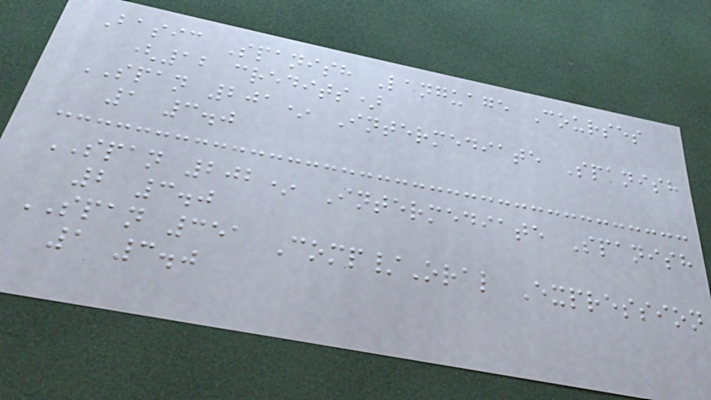Basic Spanish Language Courses
(12 credits)
SPAN 201* Intermediate Spanish
1 3.0
SPAN 202* Intermediate Spanish
2 3.0
SPAN 351 Comp/Oral Expression
1 3.0
